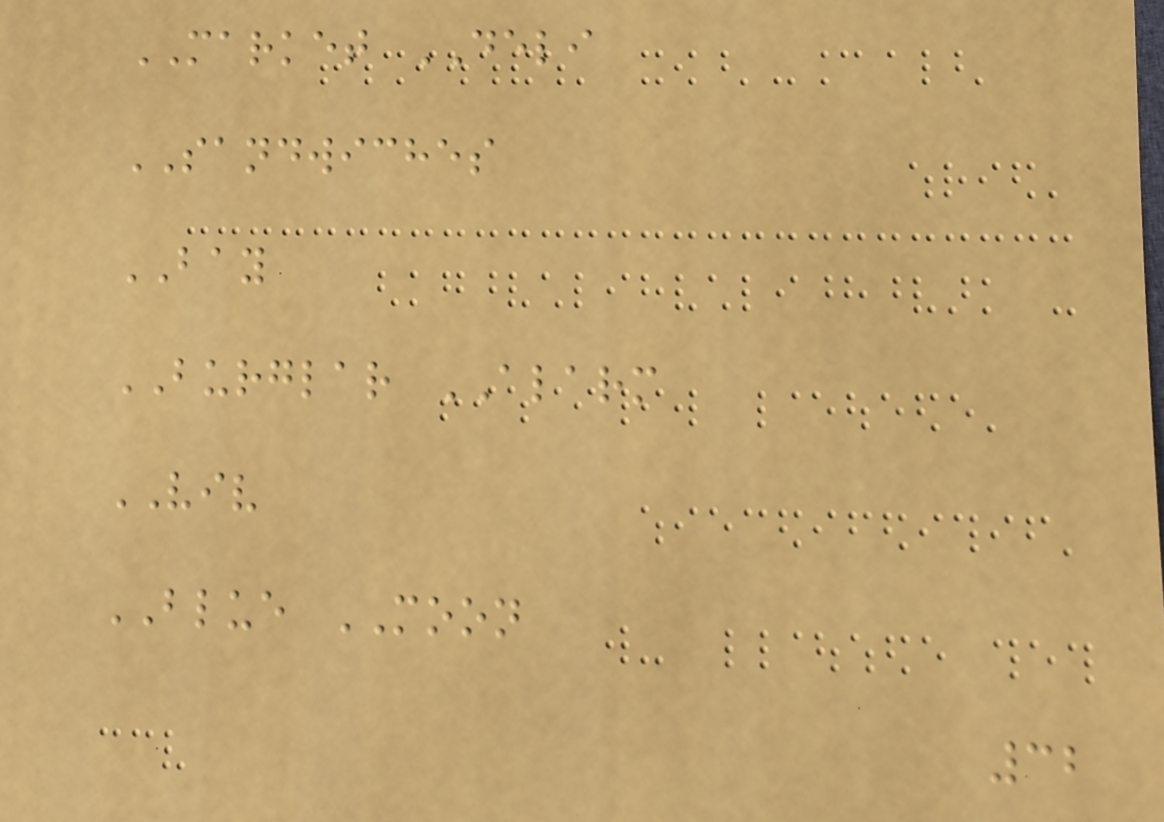MARKET DELI
SANDWICHES
BAY
BURGLAR ALARM
VIV
BLUE MOON
32
